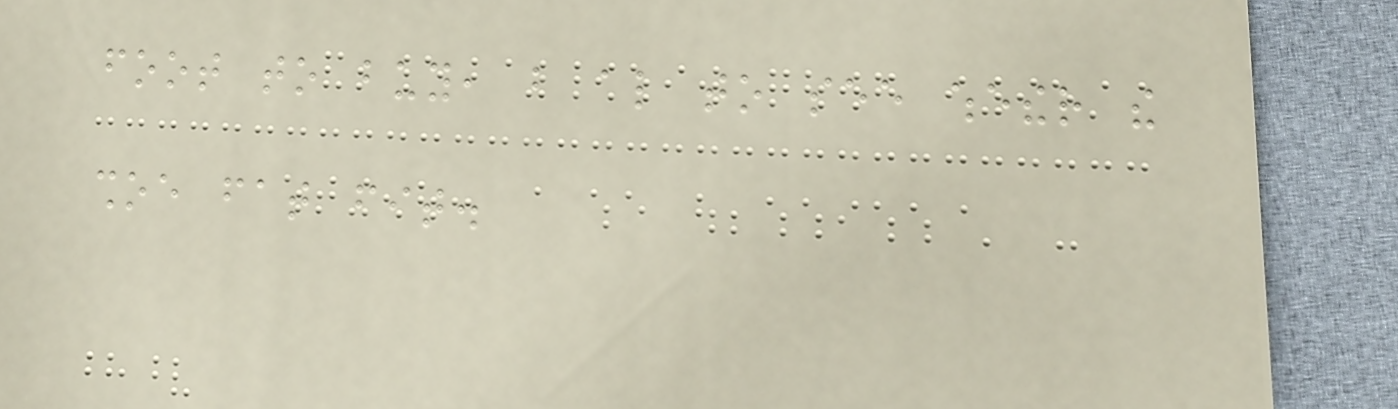foot to buy, but also to see whether the
shoe fat fit.
